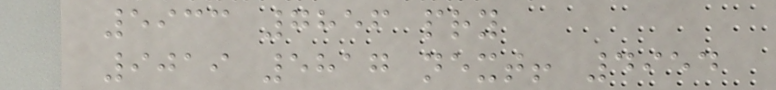5933 7856 pry
9019 5817 next! 4954
